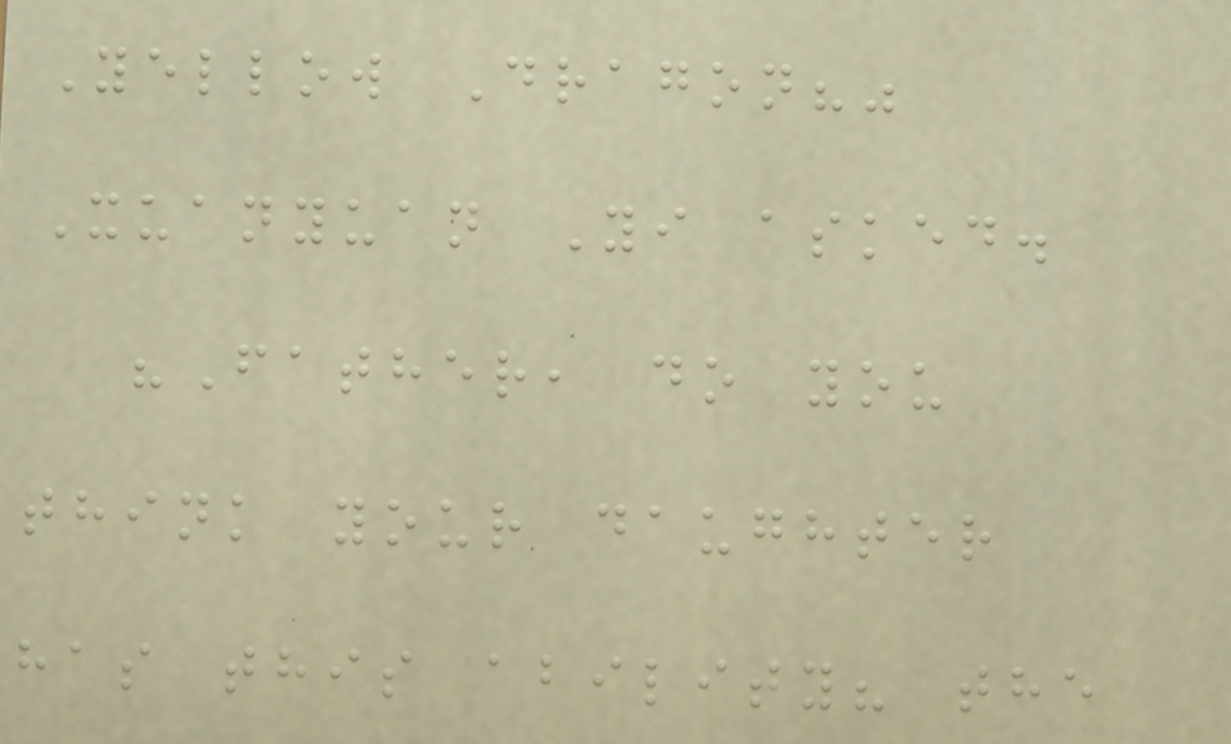Yellow Dragon?"
Xuanyuan Yi asked.
"Father, do you
think your daughter
has this ability? the
